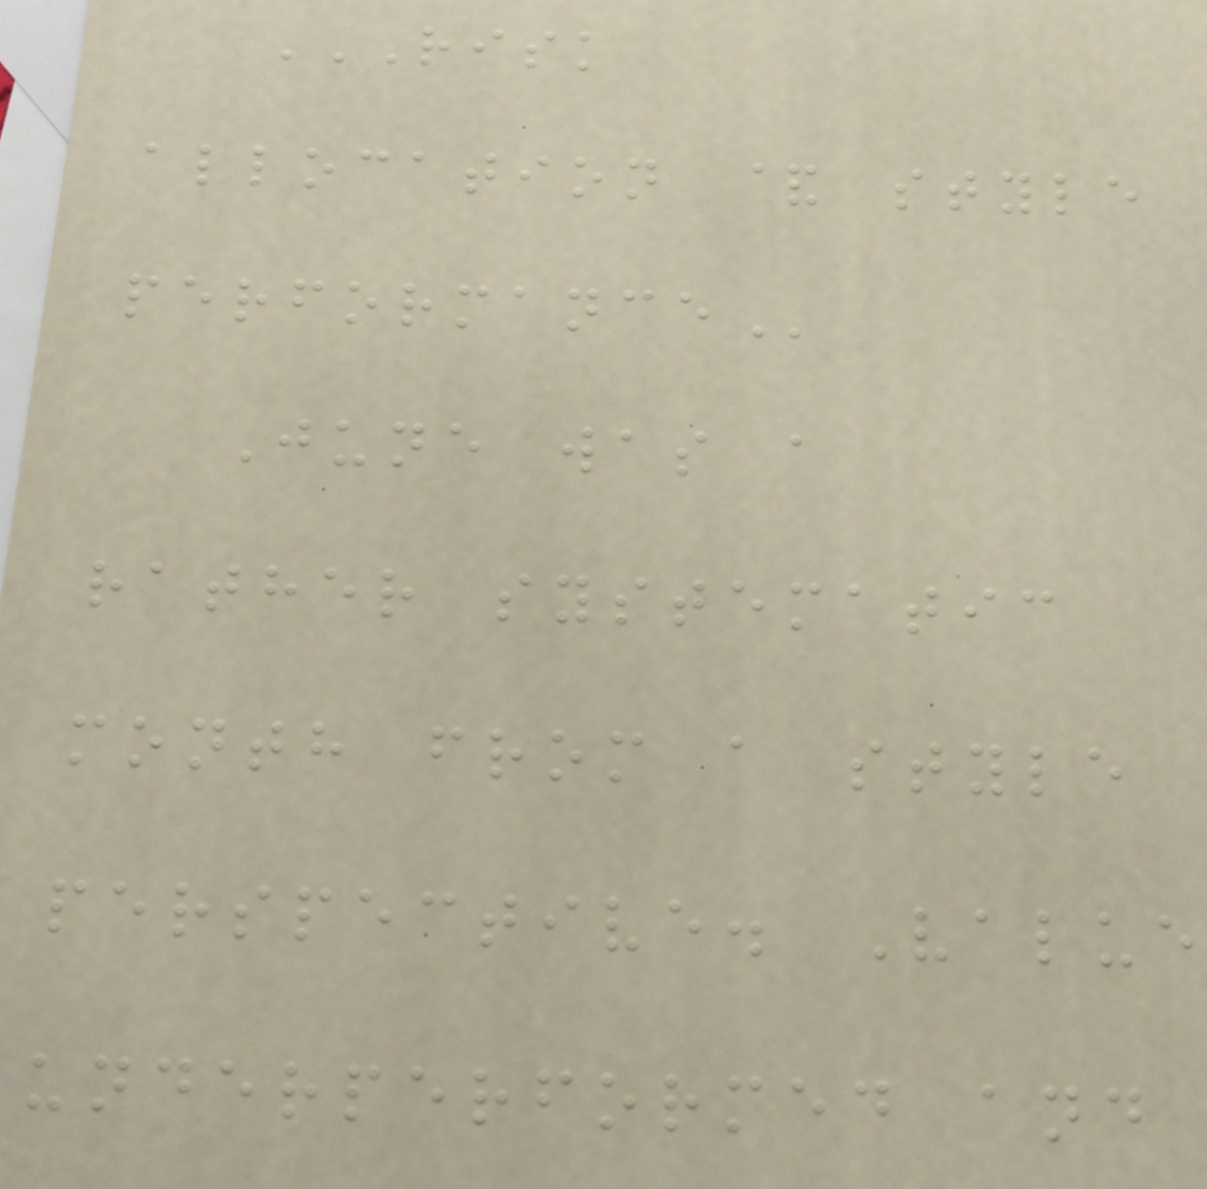RISK
ALLOCATION & STYLE
PERFORMANCE
June was a
rather systematic
month from a style
perspective. Value
underperformed and
